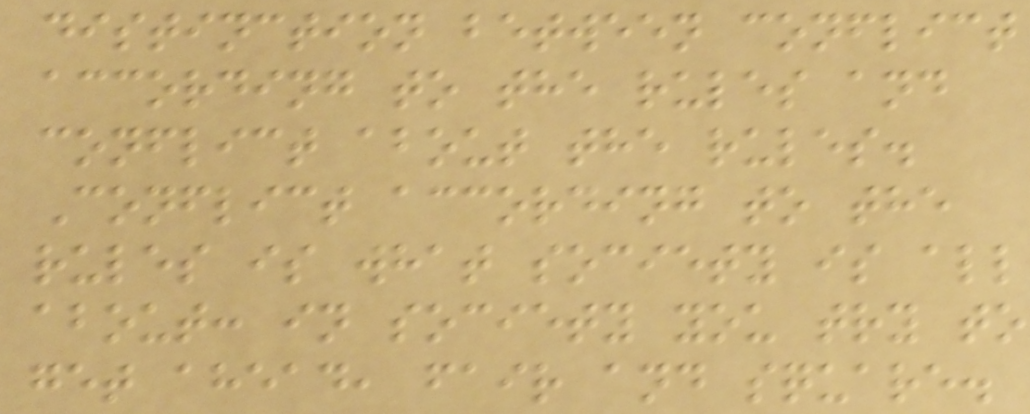distinction between conflict
according to the rules and
conflict about the rules.
Conflict according to the
rules is what society is all
about: in society you try to
get ahead, fair and square.
